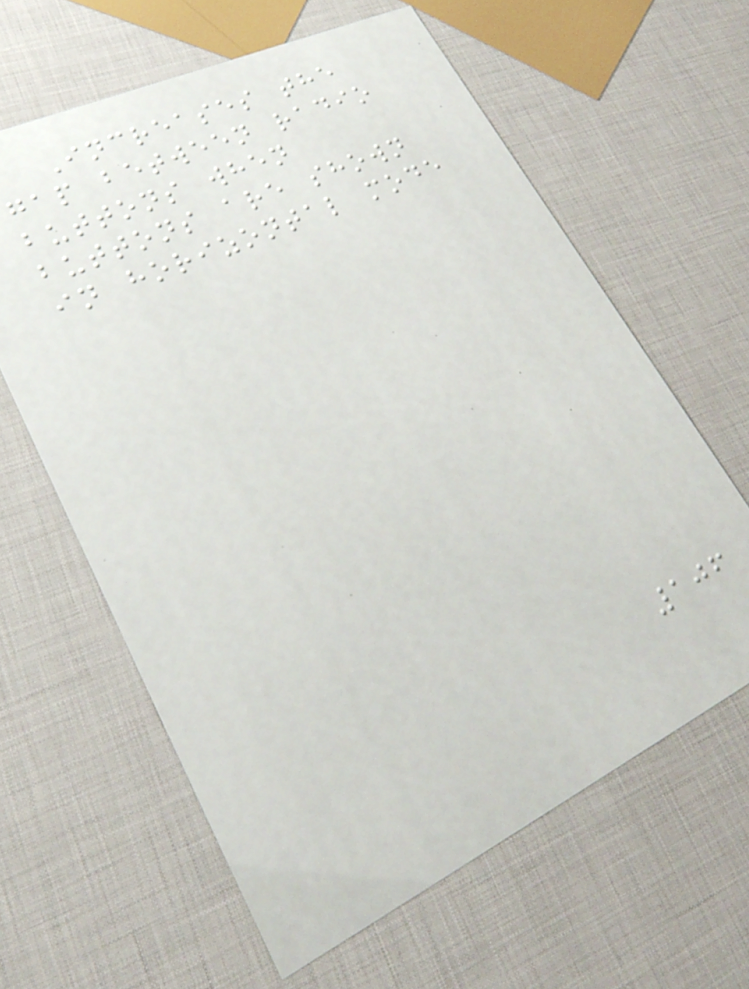Increases the
gap between radio
buttons when
buttons are shown
in horizontal mode
106
